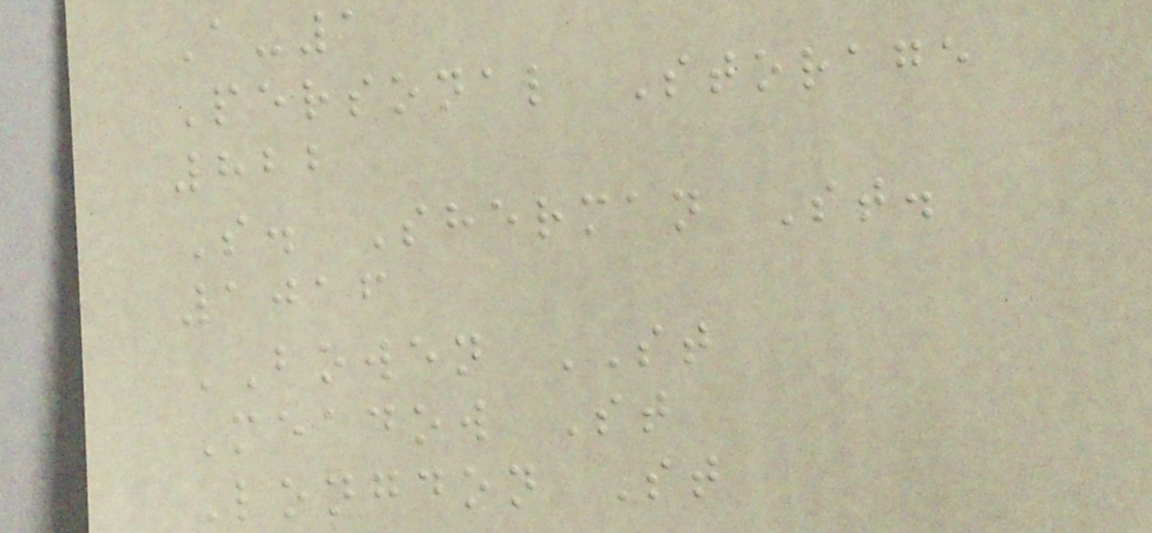A-1
Personal Storage
822
S. Sherman St.
1016
BOWEN ST
Meadow St
Longdon St
